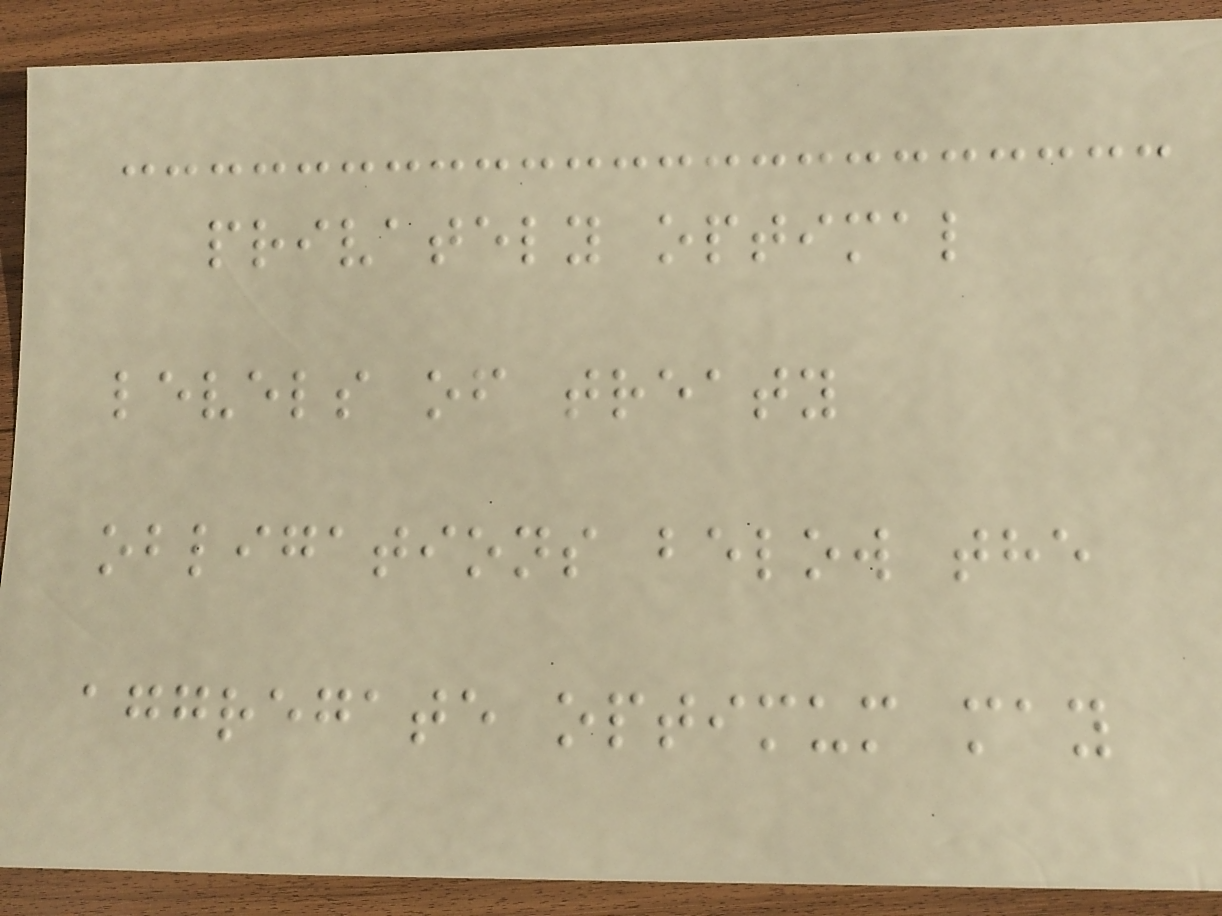privately optimal
levels of treaty
obligations below the
aggregate optimum may
